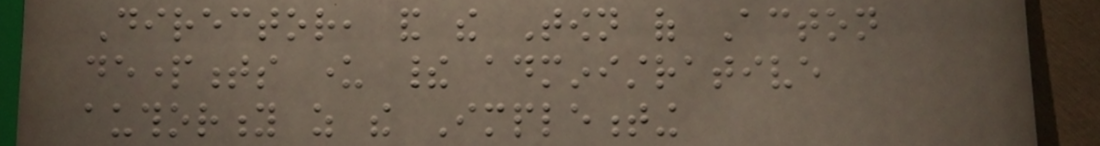Director, and the Town of Acton
departments under their administrative
authority as the Implementing
